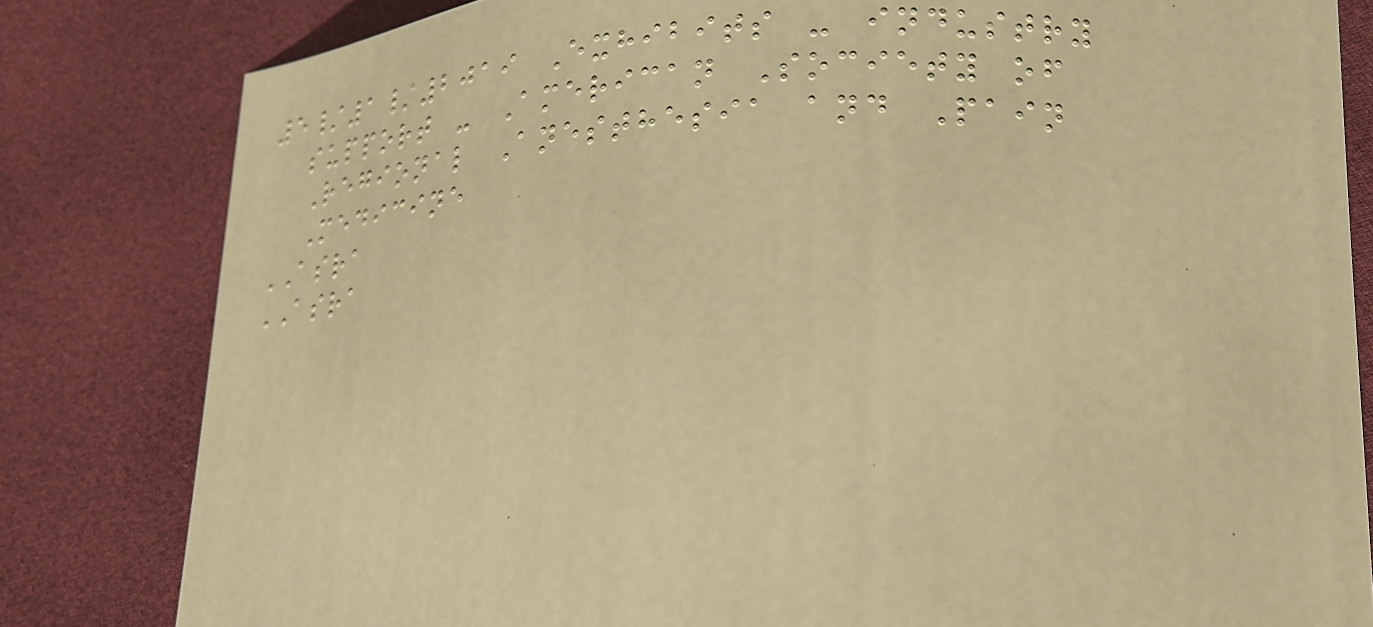5/1/2019 Exhibits - industry
support - American Society of
Regional Anesthesia and Pain
Medicine
ASRA
ASRA
